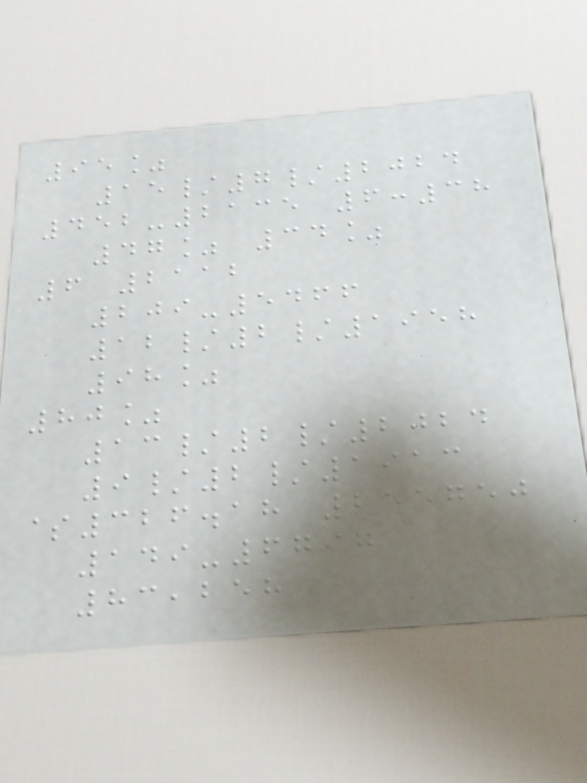95%
15/7/2024
452-2135 6:38
47% 34%
6 2112
209-5466
12/2/1958
98%
80%
13/2/2024
9/2/1913
$326.18 255750
149-6797
83,258
